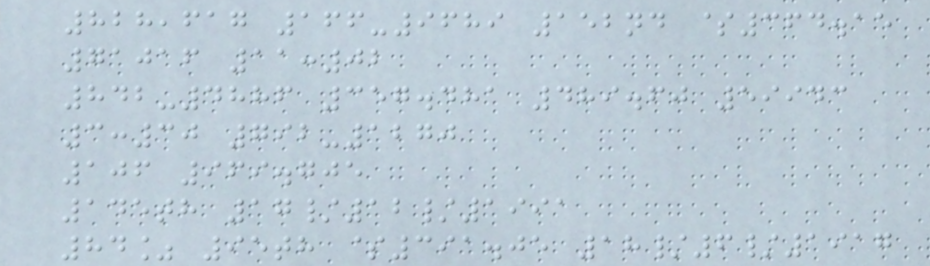828,617 166-9689 152nd $364.15
71016 11:02
842-4886 357.481 489.60 59943
3:30 792-1270
106 969.705
145th 17/12/1991
84% 95th $391.05 18/6/1917
